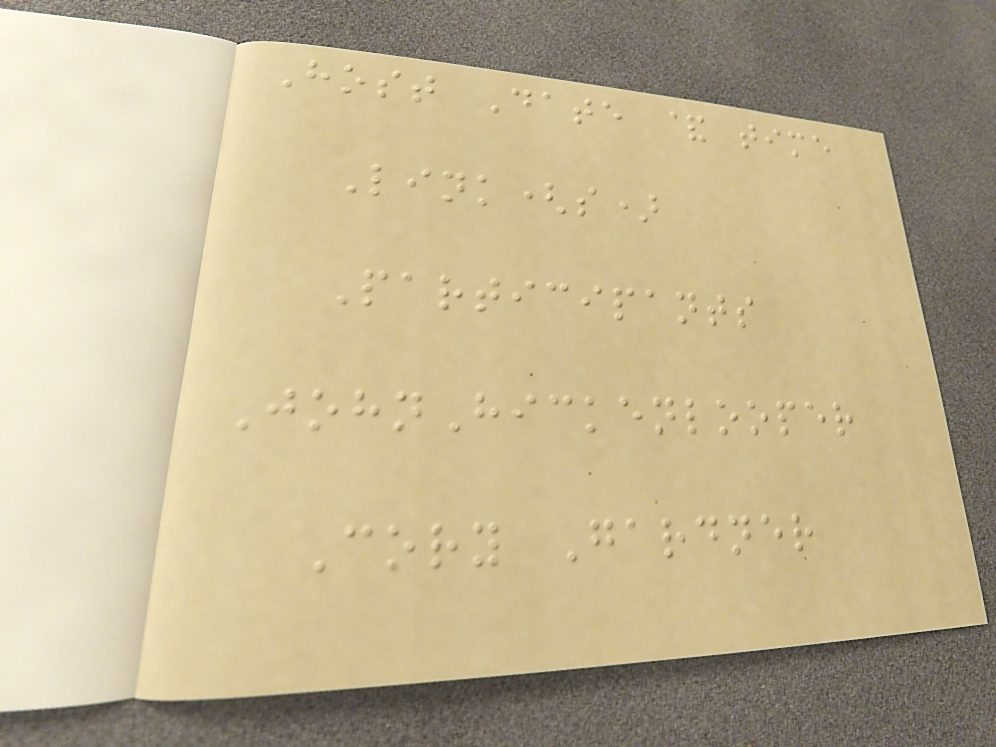Host Date & time
Link(s)
Participants
JohnHickenlooper
Cory Gardner
